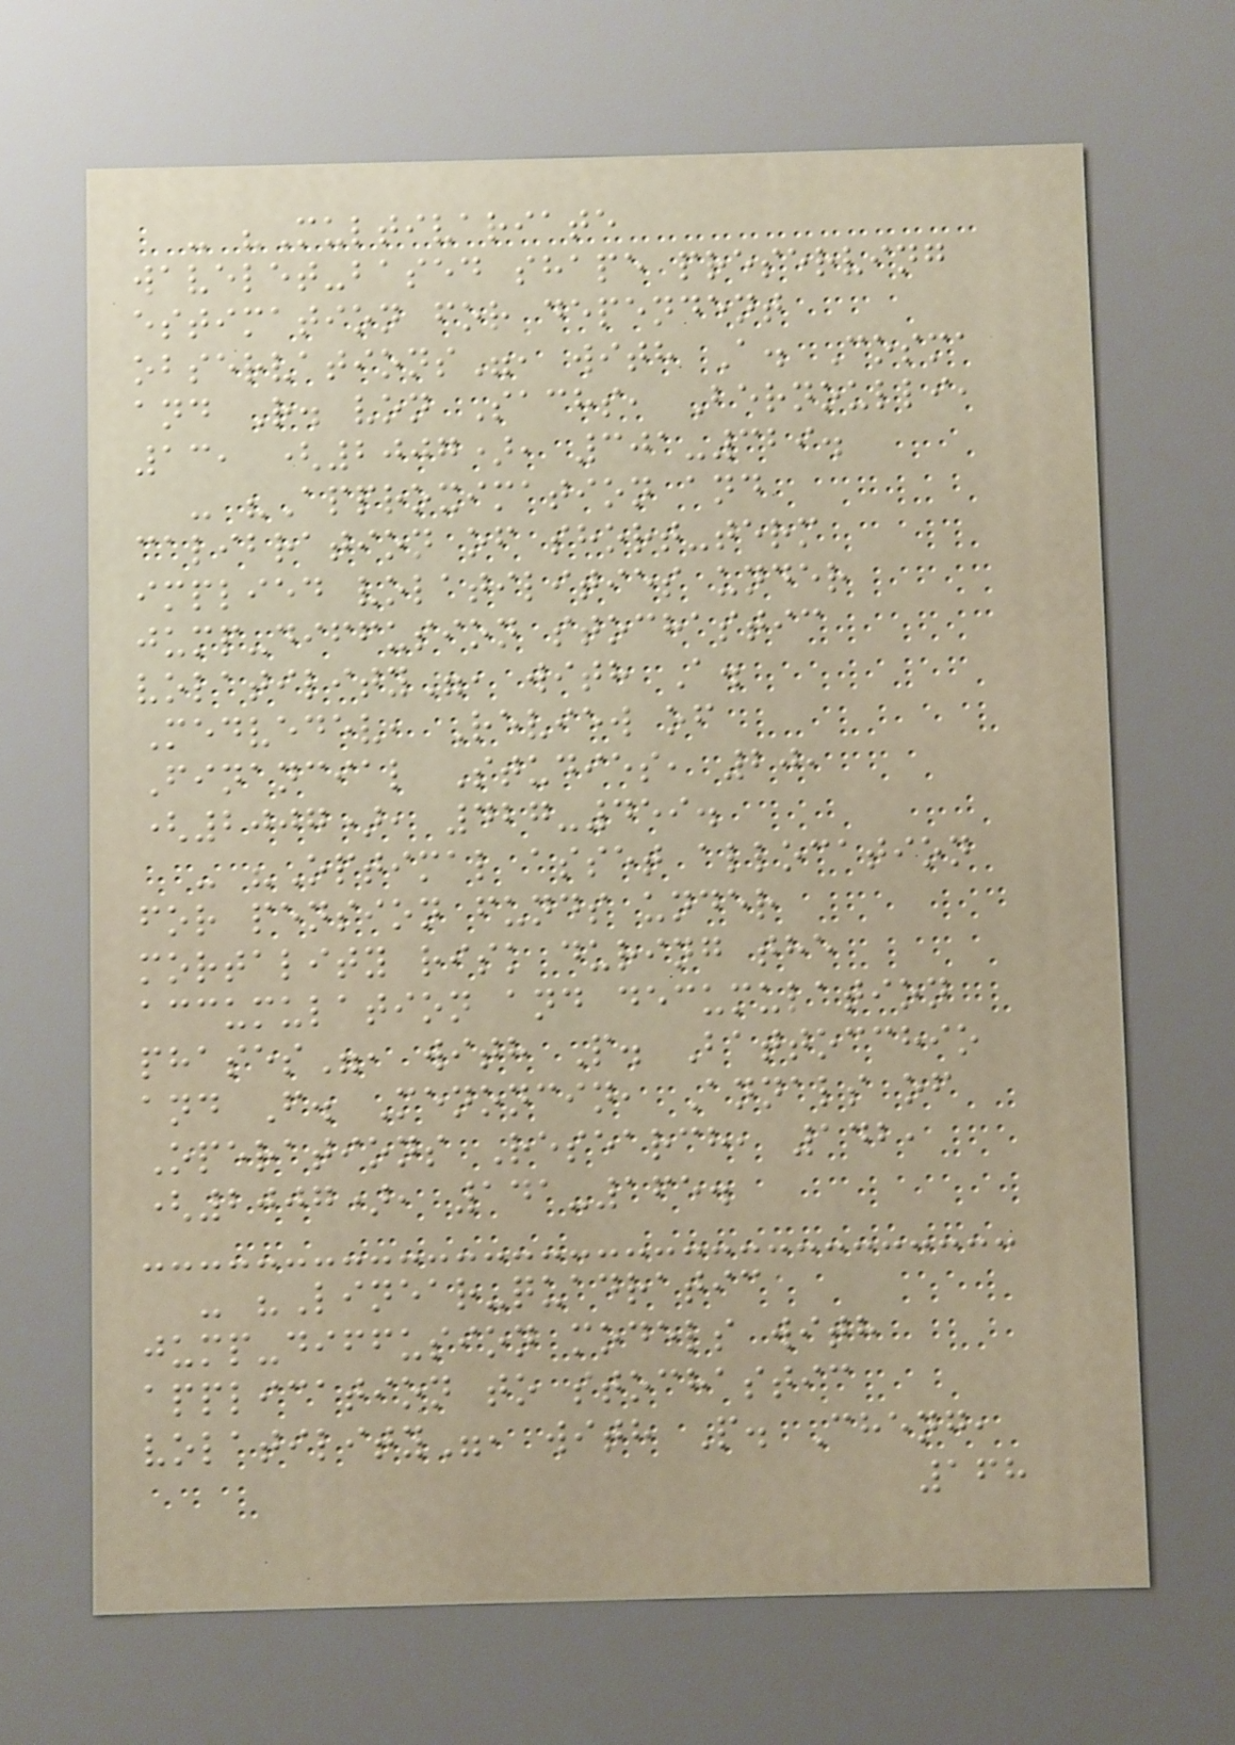- "Multivariate
wavelet-based shape preserving
estimation for dependent
observations", with A. Cosma
and R. von Sachs, Bernoulli,
13, (2007), 301-329.
- "Approximation and
calibration of short-term
implied volatilities under
jump-diffusion stochastic
volatility", with A.
Medvedev, Review of
Financial Studies, 20,
(2007), 427-459.
- "Optimal asset allocation
for pension funds under
mortality risk during the
accumulation and decumulation
phases", with P. Battocchio
and F. Menoncin, Annals of
Operations Research, 142,
(2007), 141-165.
- "Linear-quadratic
jump-diffusion models with
application to stochastic
volatility", with P. Cheng,
168
